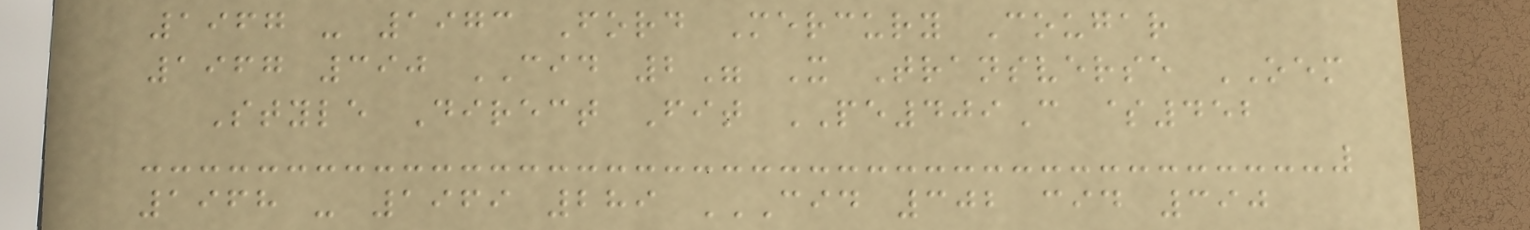1967 - 1973 Ford Mercury Cougar
1967 390 CID 2" X Transverse OEM
Style Direct Fit PE409C $452
1968 - 1969 289 CID 302 CID 390
